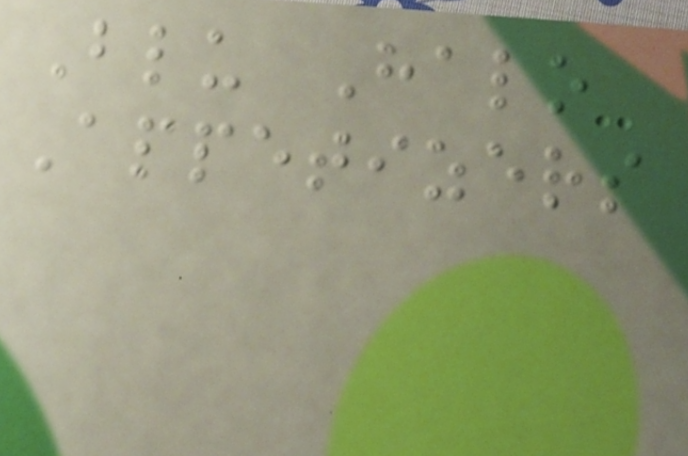Blu Halo
Appetizers
